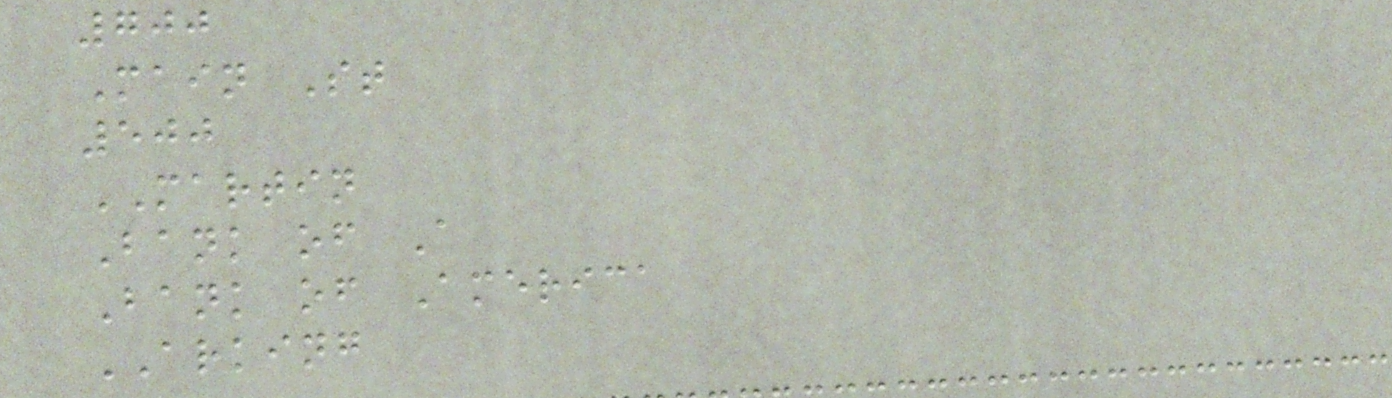700
Main St
500
MARTIN
Bank of A
Bank of America
ARKING
